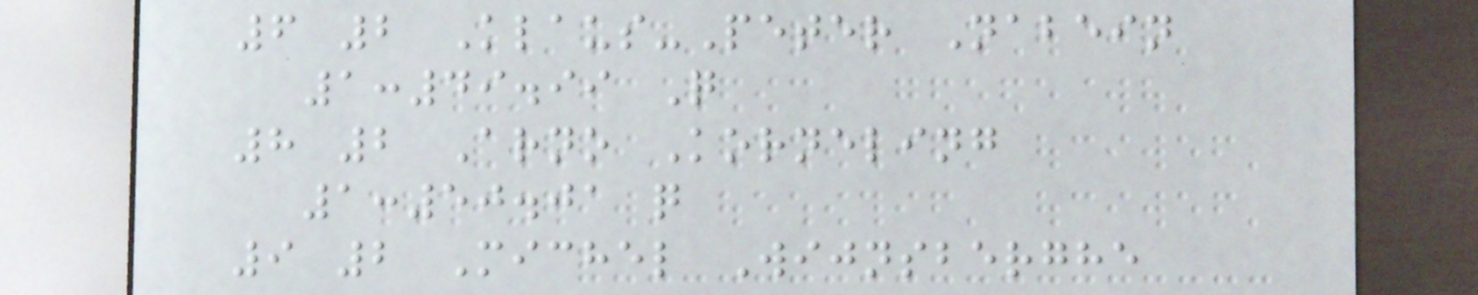6 2 Klaus-Peter Nabein
1:49.99 Q
8 2 Arno Korneling
1:50.01 q
9 2 Michel Wijnsberghe
